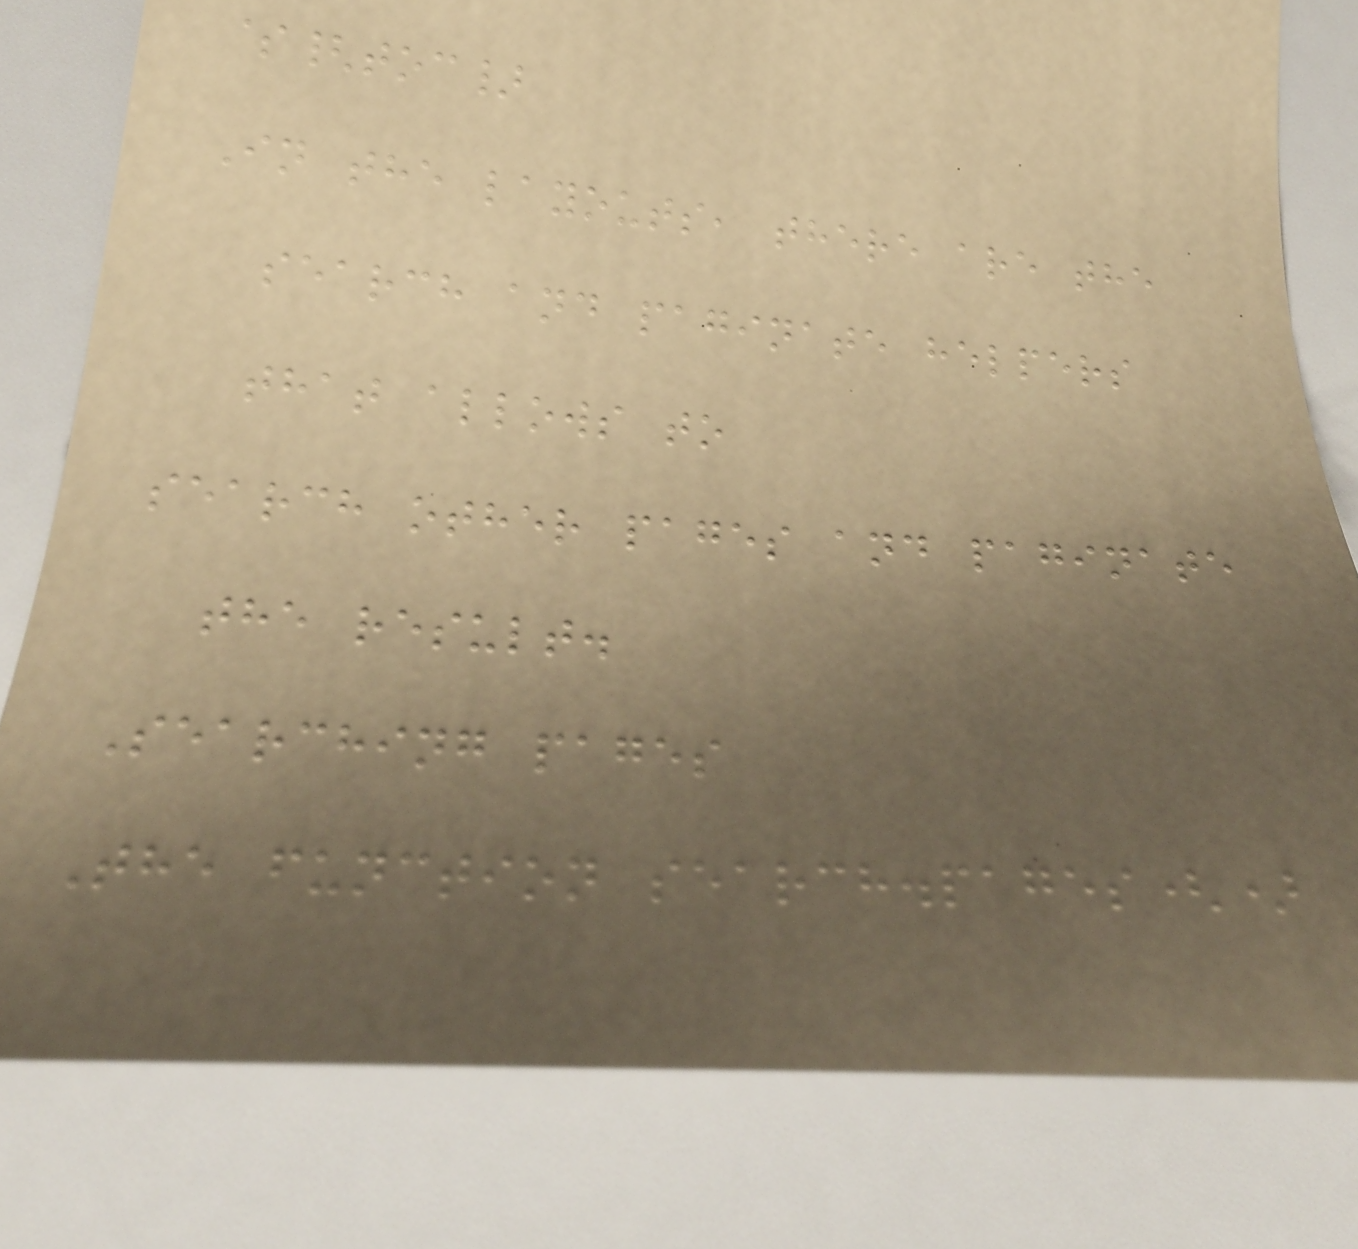${toc}
In the layouts, there are the
search and paginate helpers
that allows to
search other pages and paginate
the result.
Searching pages
The function search.pages()
